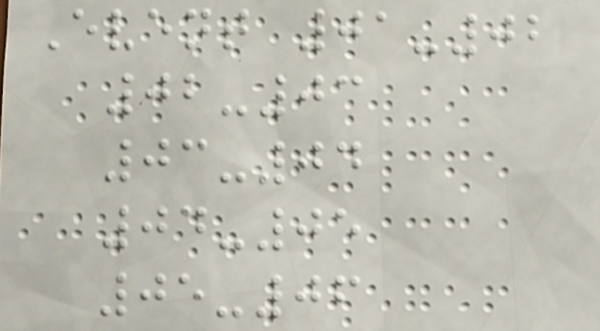Event 01-02
02-03
03-04
04-05
05-06
